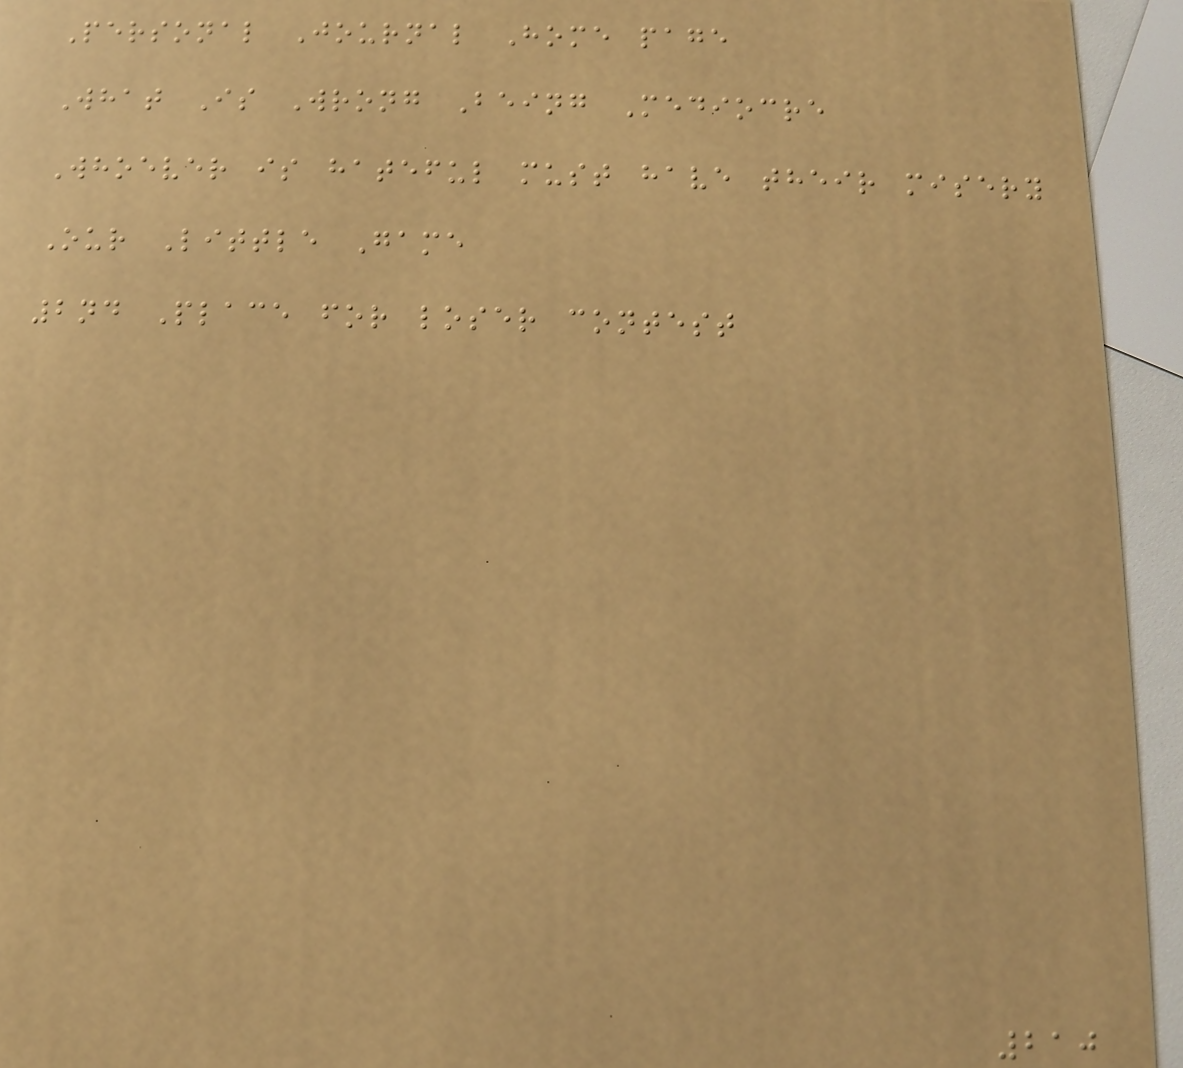Personal Journal Home page
What Is Wrong Being Mediocre
Whoever is hateful must have their misery
Our Little Game
2nd Place for loser contest
210
